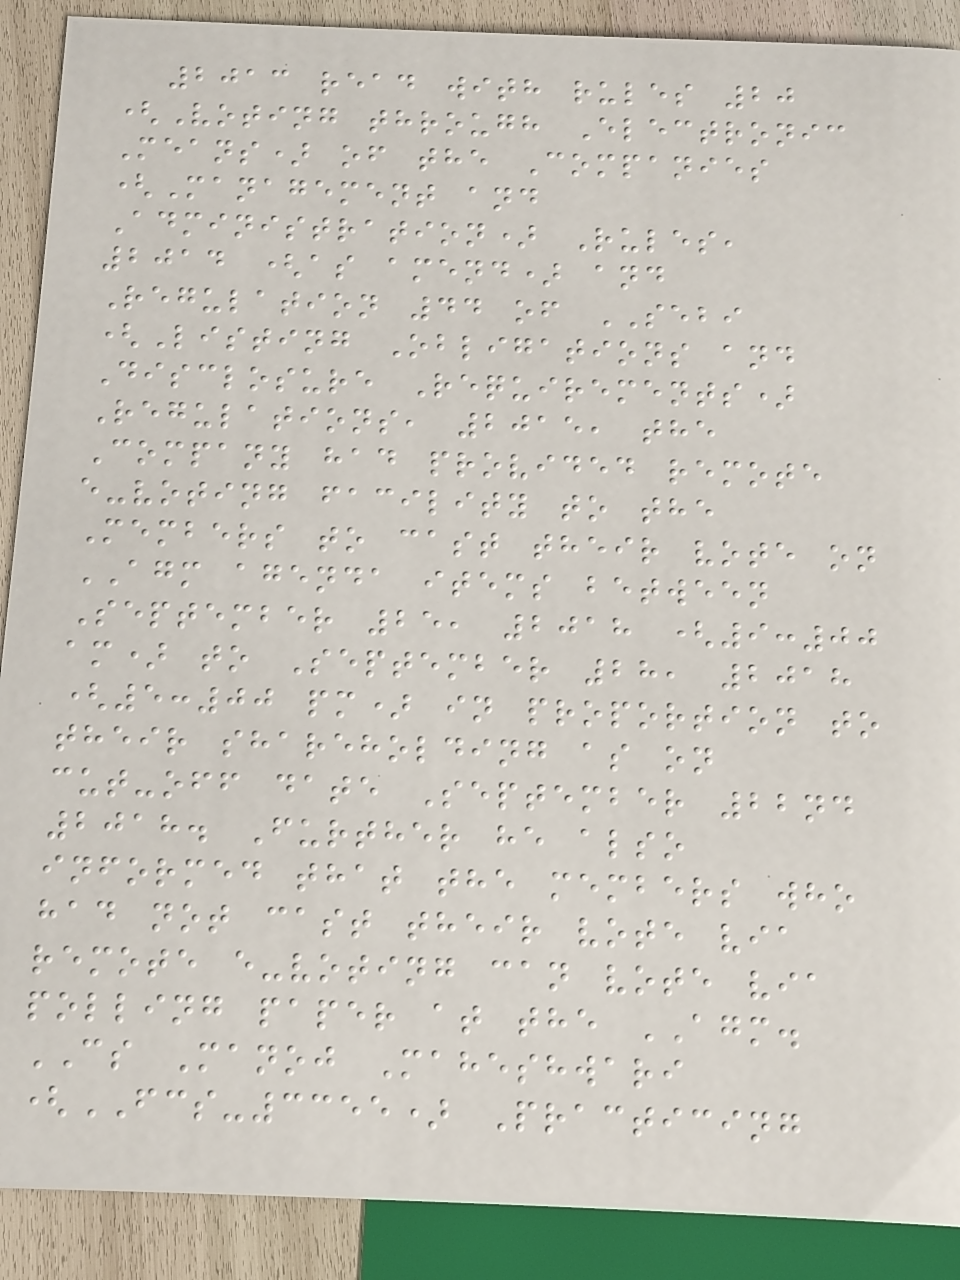2013 read with rules 20
(Voting through Electronic
Means) of the Companies
(Management and
Administration) Rules,
2014 (as amend) and
Regulation 44 of SEBI
(Listing Obligations and
Disclosure Requirements)
Regulations, 2015, the
Company had provided remote
e-voting facility to the
Members to cast their vote on
AGM agenda items between
September 25, 2018 (9:00
am) to September 28, 2018
(5:00 pm) in proportion to
their shareholding as on
cut-off date September 22nd
2018. Further he also
informed that the members who
had not cast their vote via
remote e-voting can vote via
polling paper at the AGM.
CS Manoj Maheshwari
(FCS-3355) Practicing
